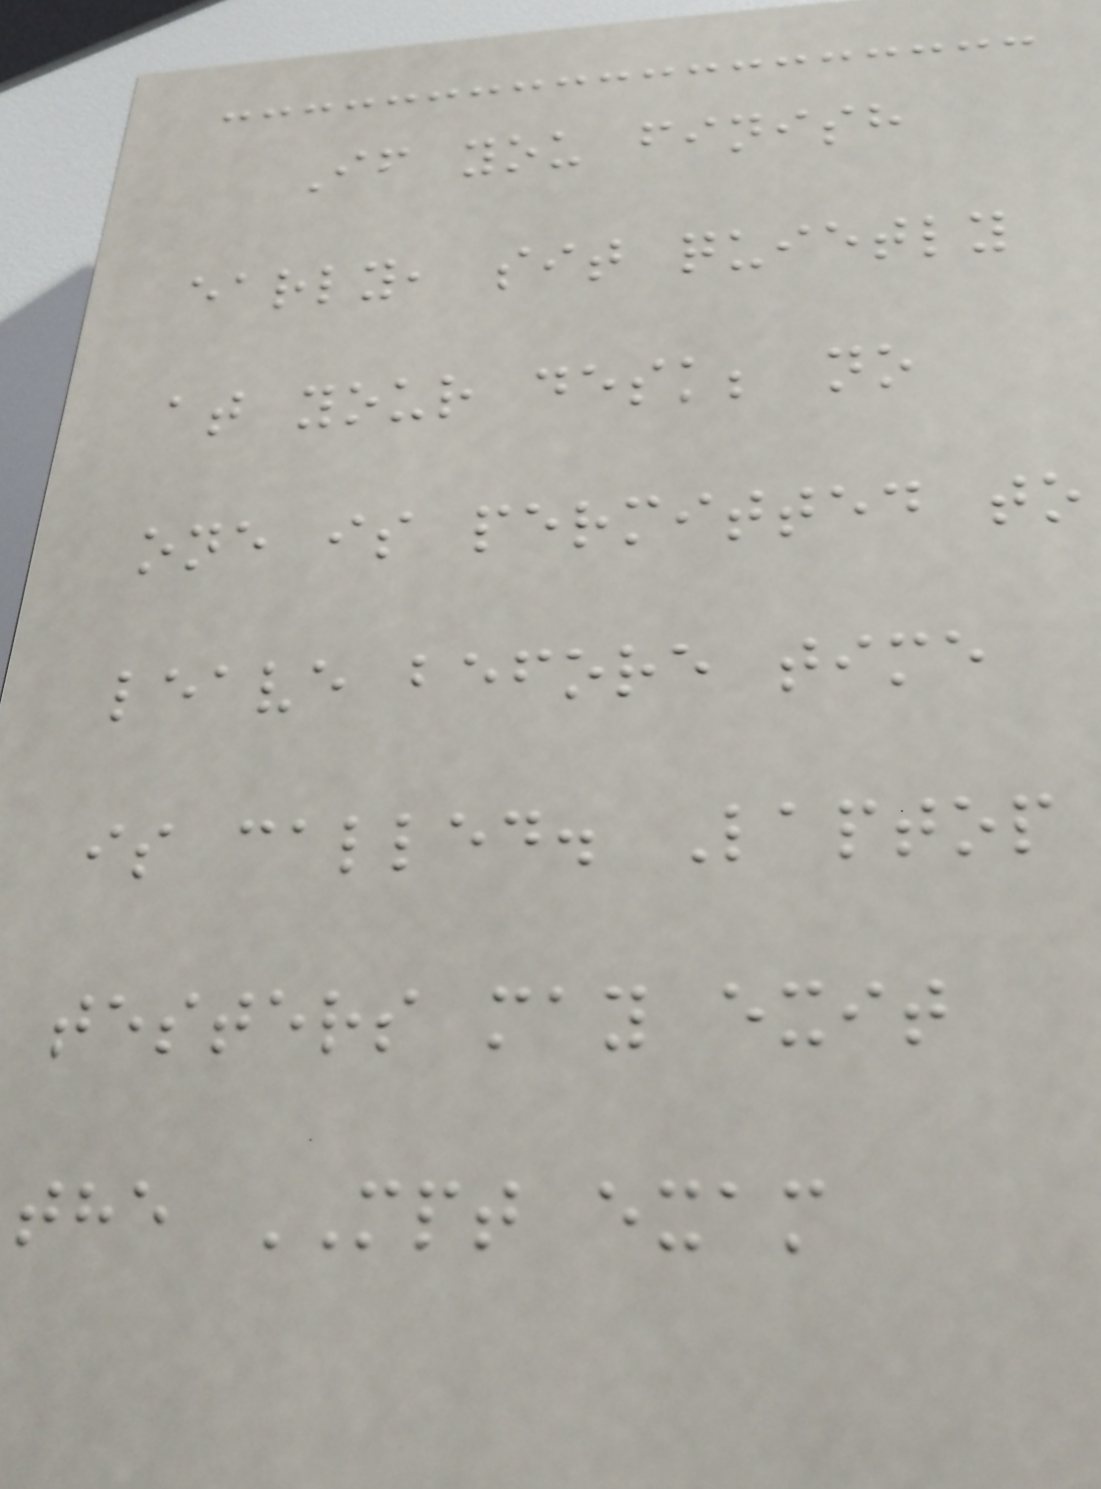If you finish
early, sit quietly
at your desk; no
one is permitted to
leave before time
is called. Laptop
testers may exit
the MPT exam
